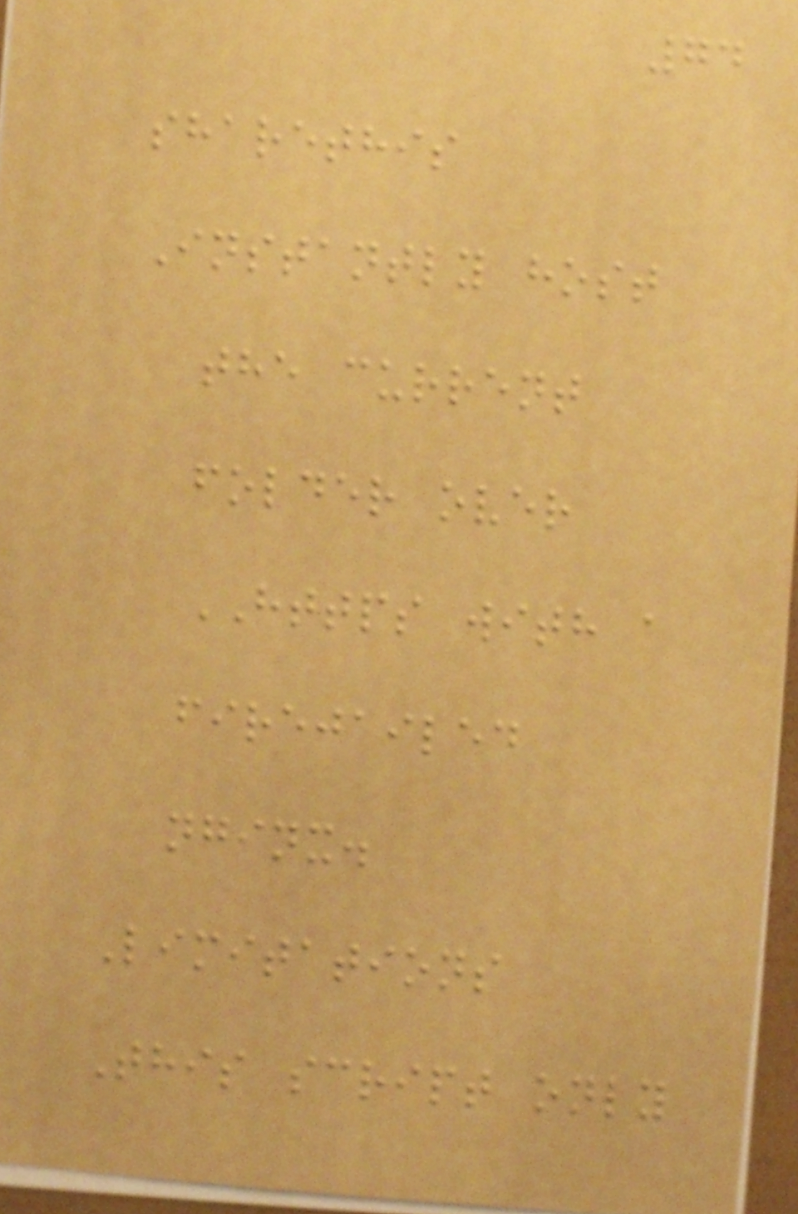74
sharethis
Instantly host
the current
folder over
HTTPS with a
firejailed
nginx.
Limitations
This script only
